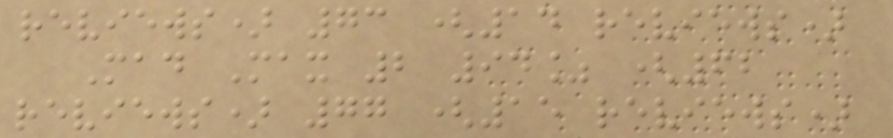reviews) 73 (14 reviews)
Mad Max 2 94% (62
reviews) 77 (15 reviews)
